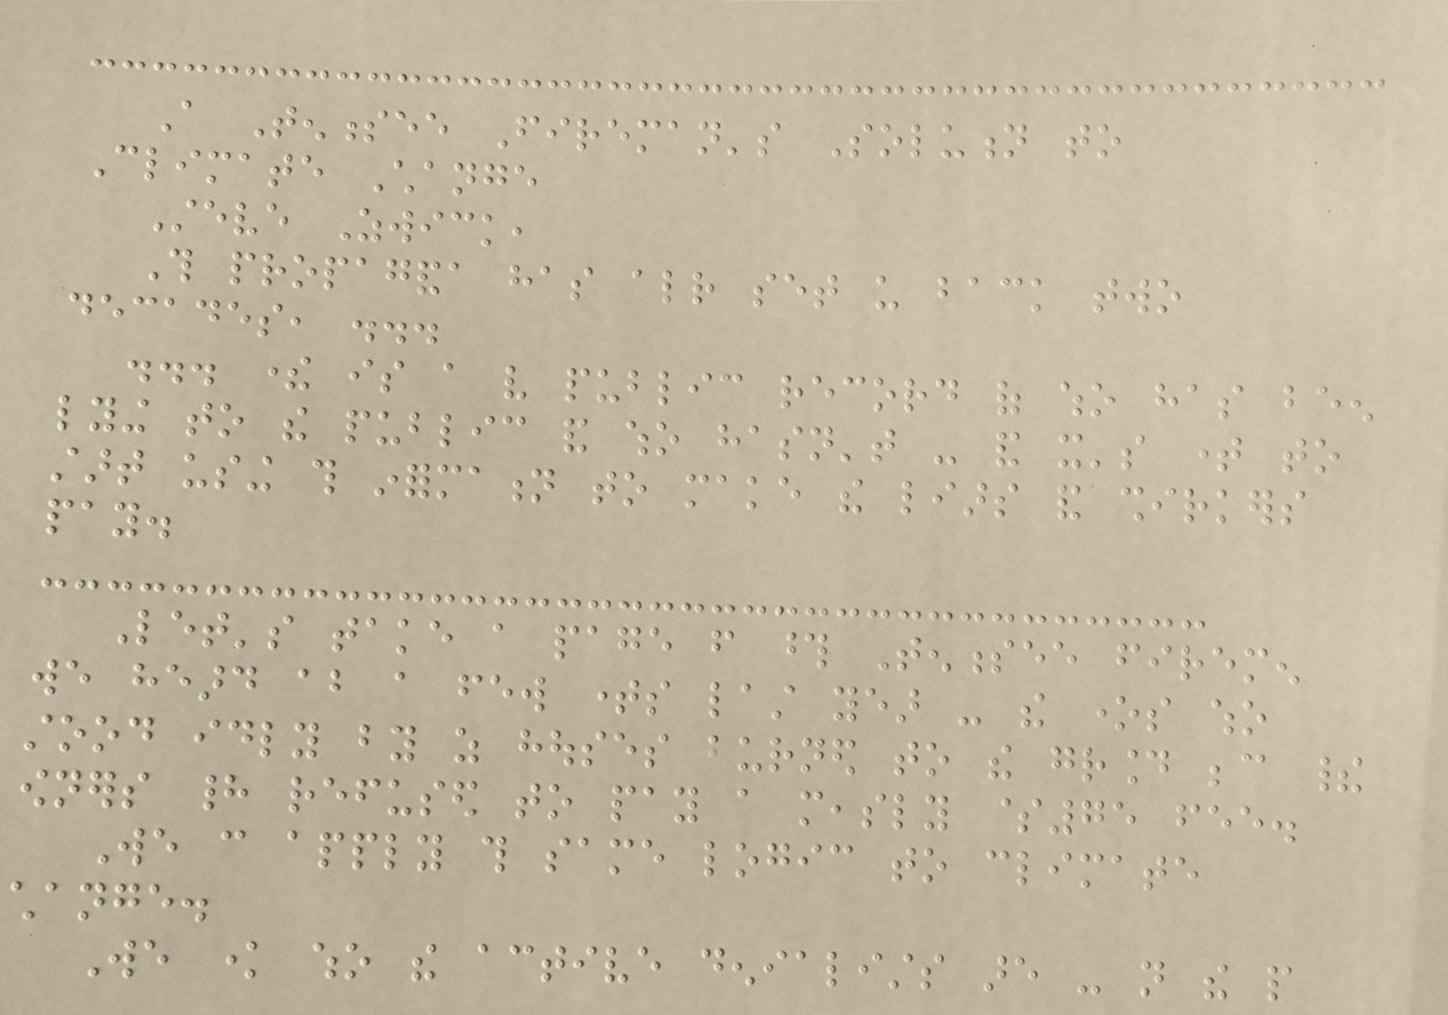A Tennessee Fireman's Solution to
Climate Change
Steve Zwick,
This propaganda has already set us back two
decades, ...
... there is a very public record of who has been
lying to the public and who hasn't - and it's time to
start using this information to make the liars and shirkers
pay.
Let's take a page from those Tennessee firemen
we heard about a few times last year - the ones who
stood idly by as houses burned to the ground because their
owners had refused to pay a measly $75 fee.
We can apply this same logic to climate
change.
We know who the active denialists are - not the people
